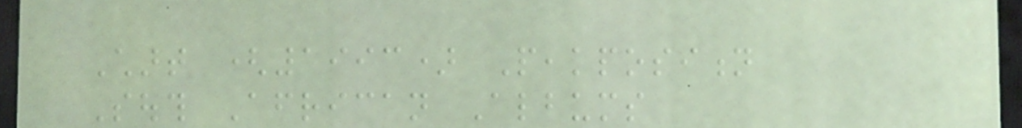Chart (1993) Peakposition
South African Albums
